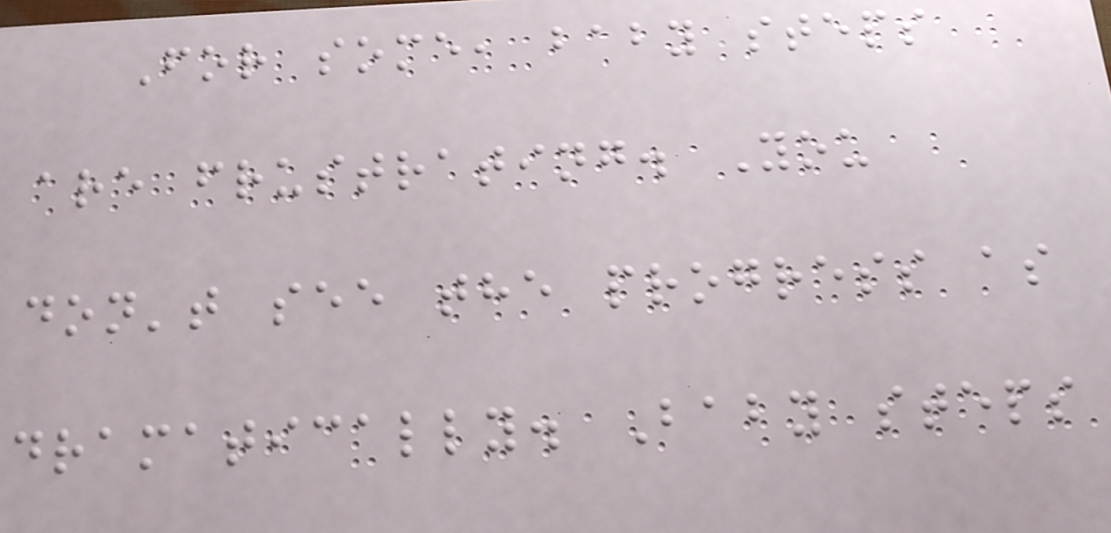For some, baby steps
are frustrating. You
don't see the progress as
dramatically. Baby steps
